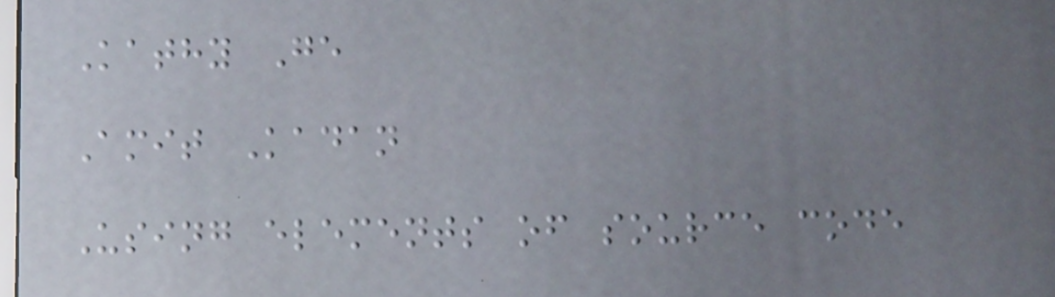Kathy Ge
Amit Kadan
Using elements of source code
